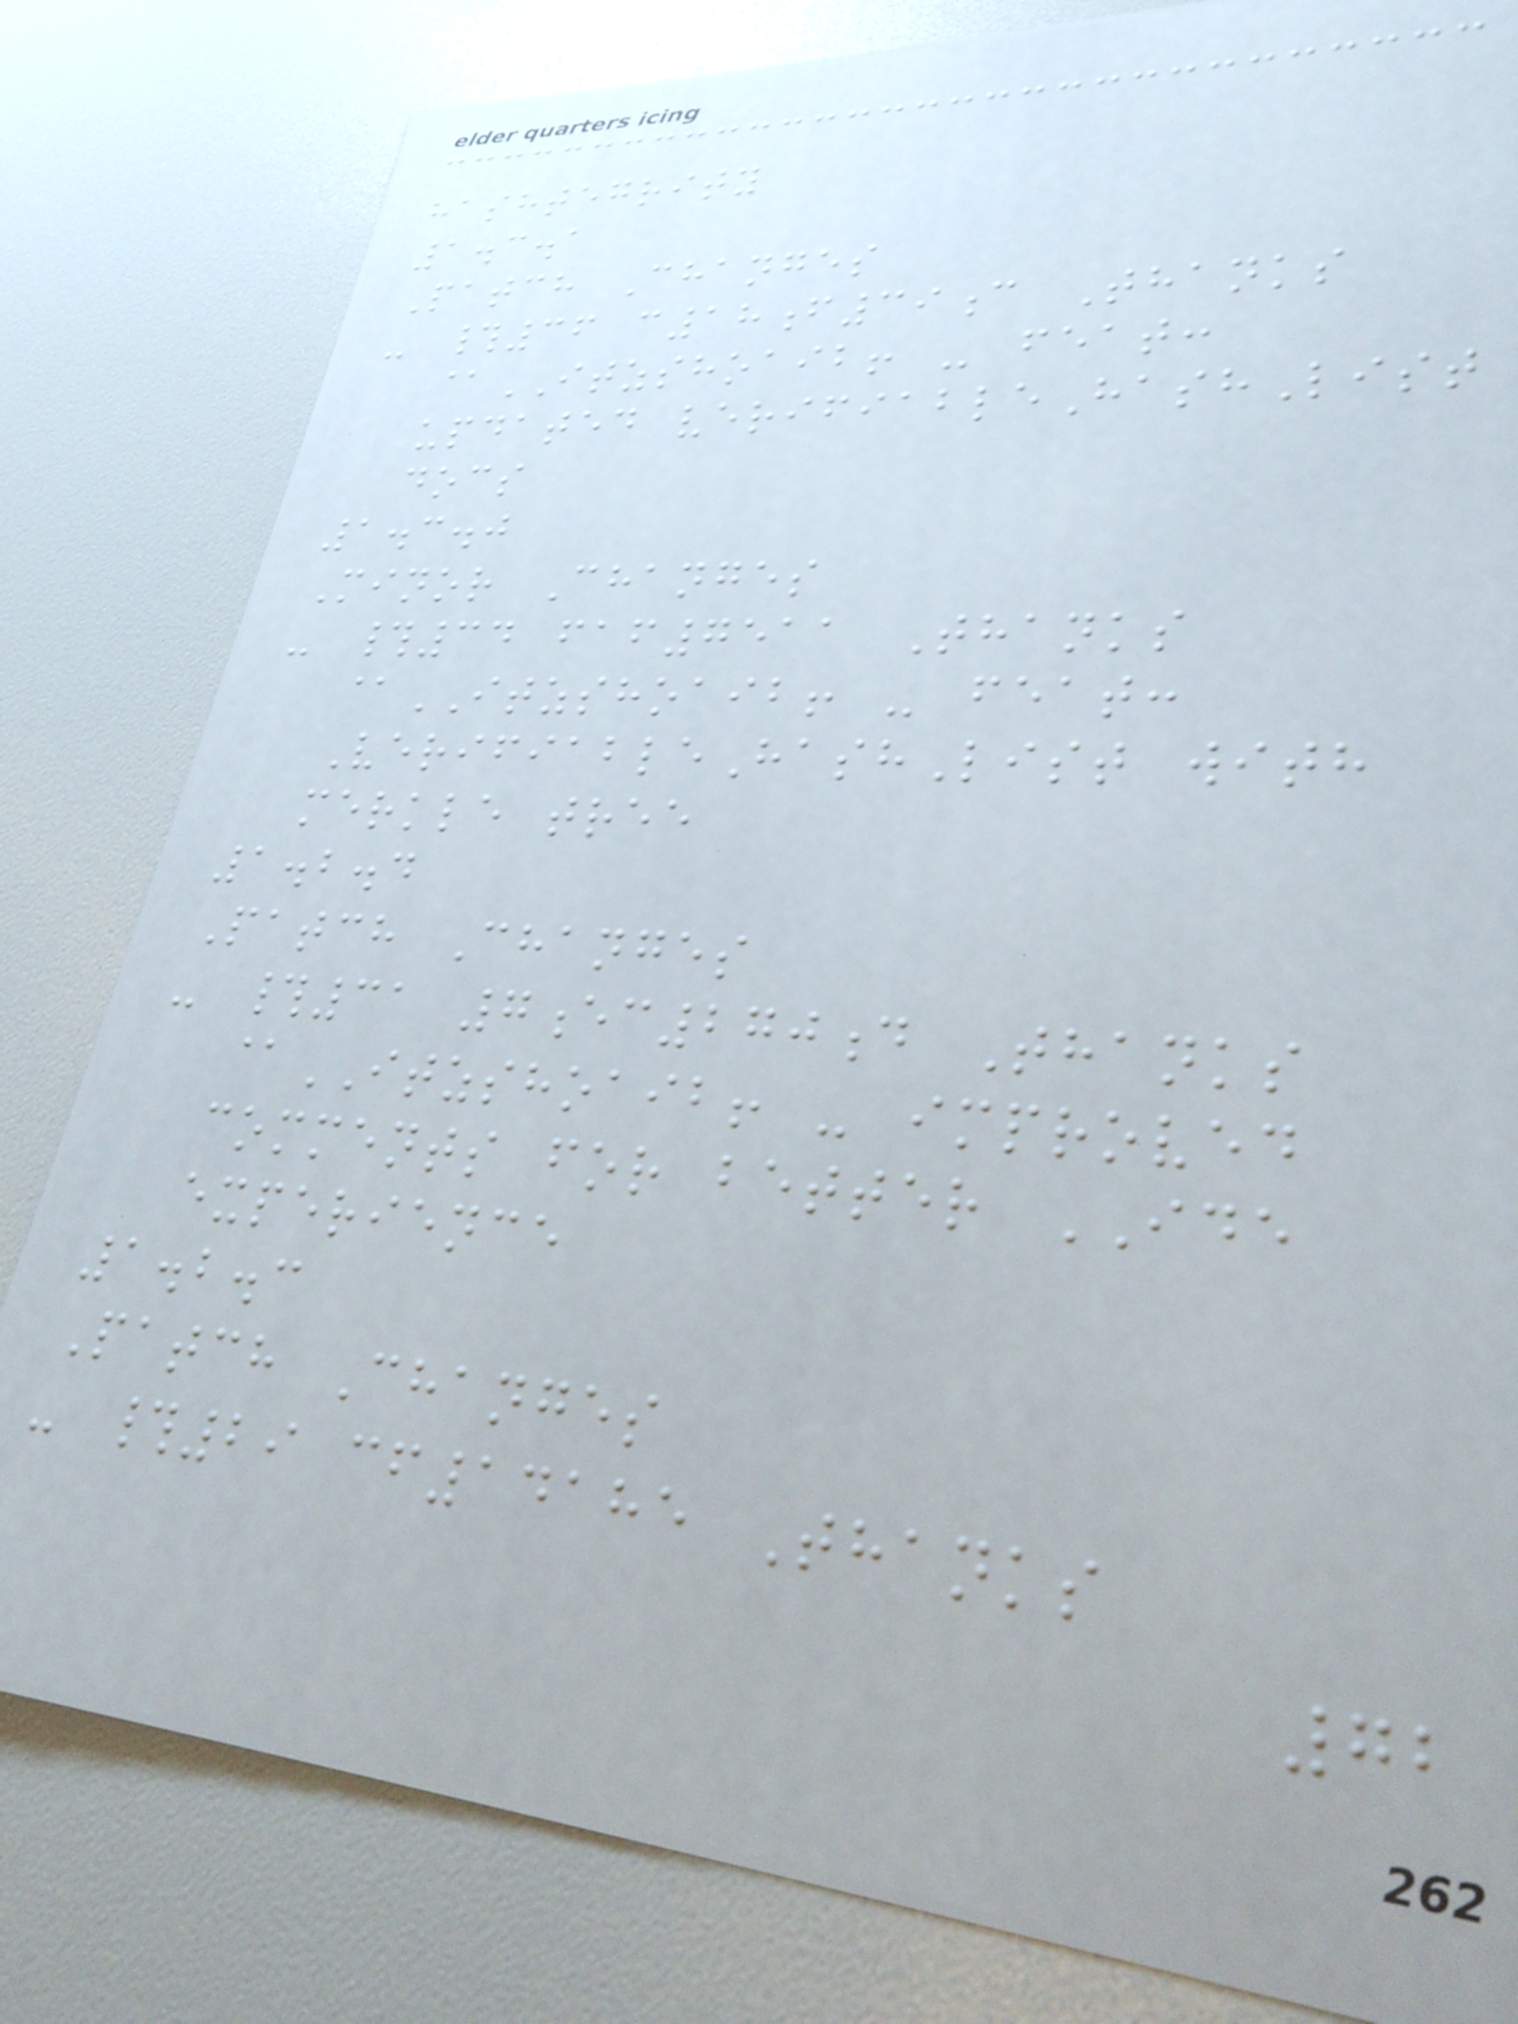hashtegrity
1.3.1
Patch Changes
- #36 c18f39c Thanks
@ITZSHOAIB! - feat:
updated verifiableHashList
docs
1.3.0
Minor Changes
- #34 faf7511 Thanks
@ITZSHOAIB! - feat:
VerifiableHashList with
merkle tree
1.2.4
Patch Changes
- #31 7ec270d Thanks
@ITZSHOAIB! - improved
comments for better IDE
experience
1.2.3
Patch Changes
- #29 cf14185 Thanks
72
